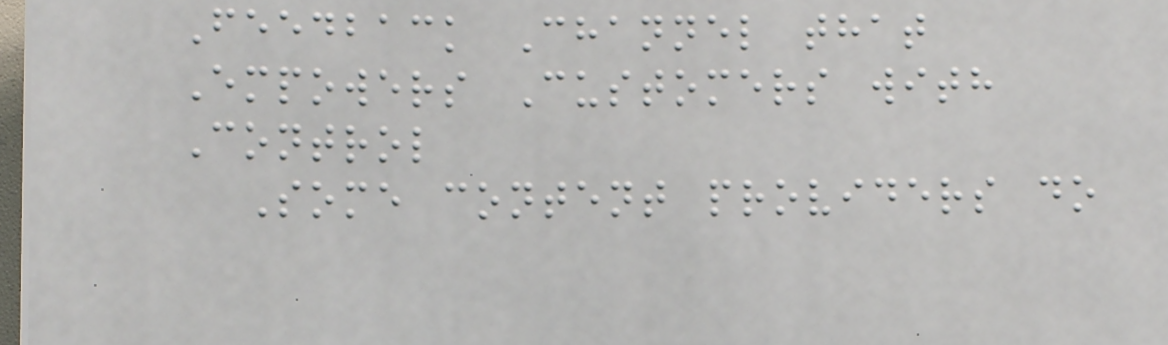Feedback Channel that
Empowers Customers with
Control
Some content providers do
